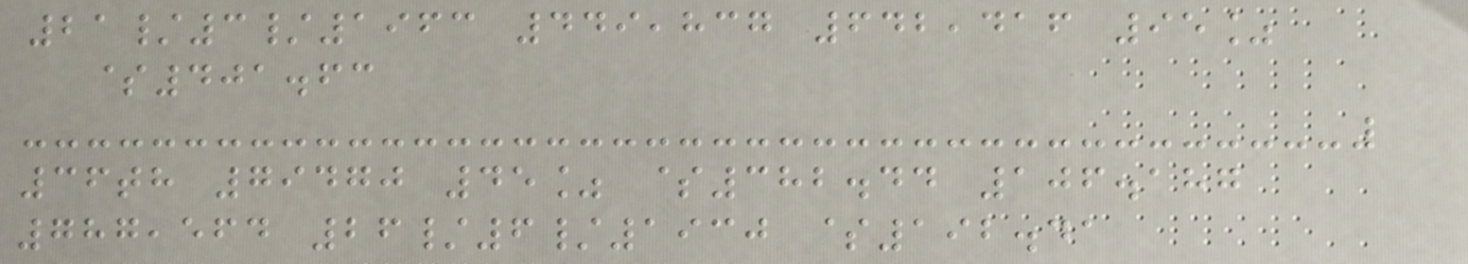21/3/1963 449,837 642,416 95%
$401.63
36th 79470 45% $382.44 106.187
787,564 26/6/1930 $192.41
